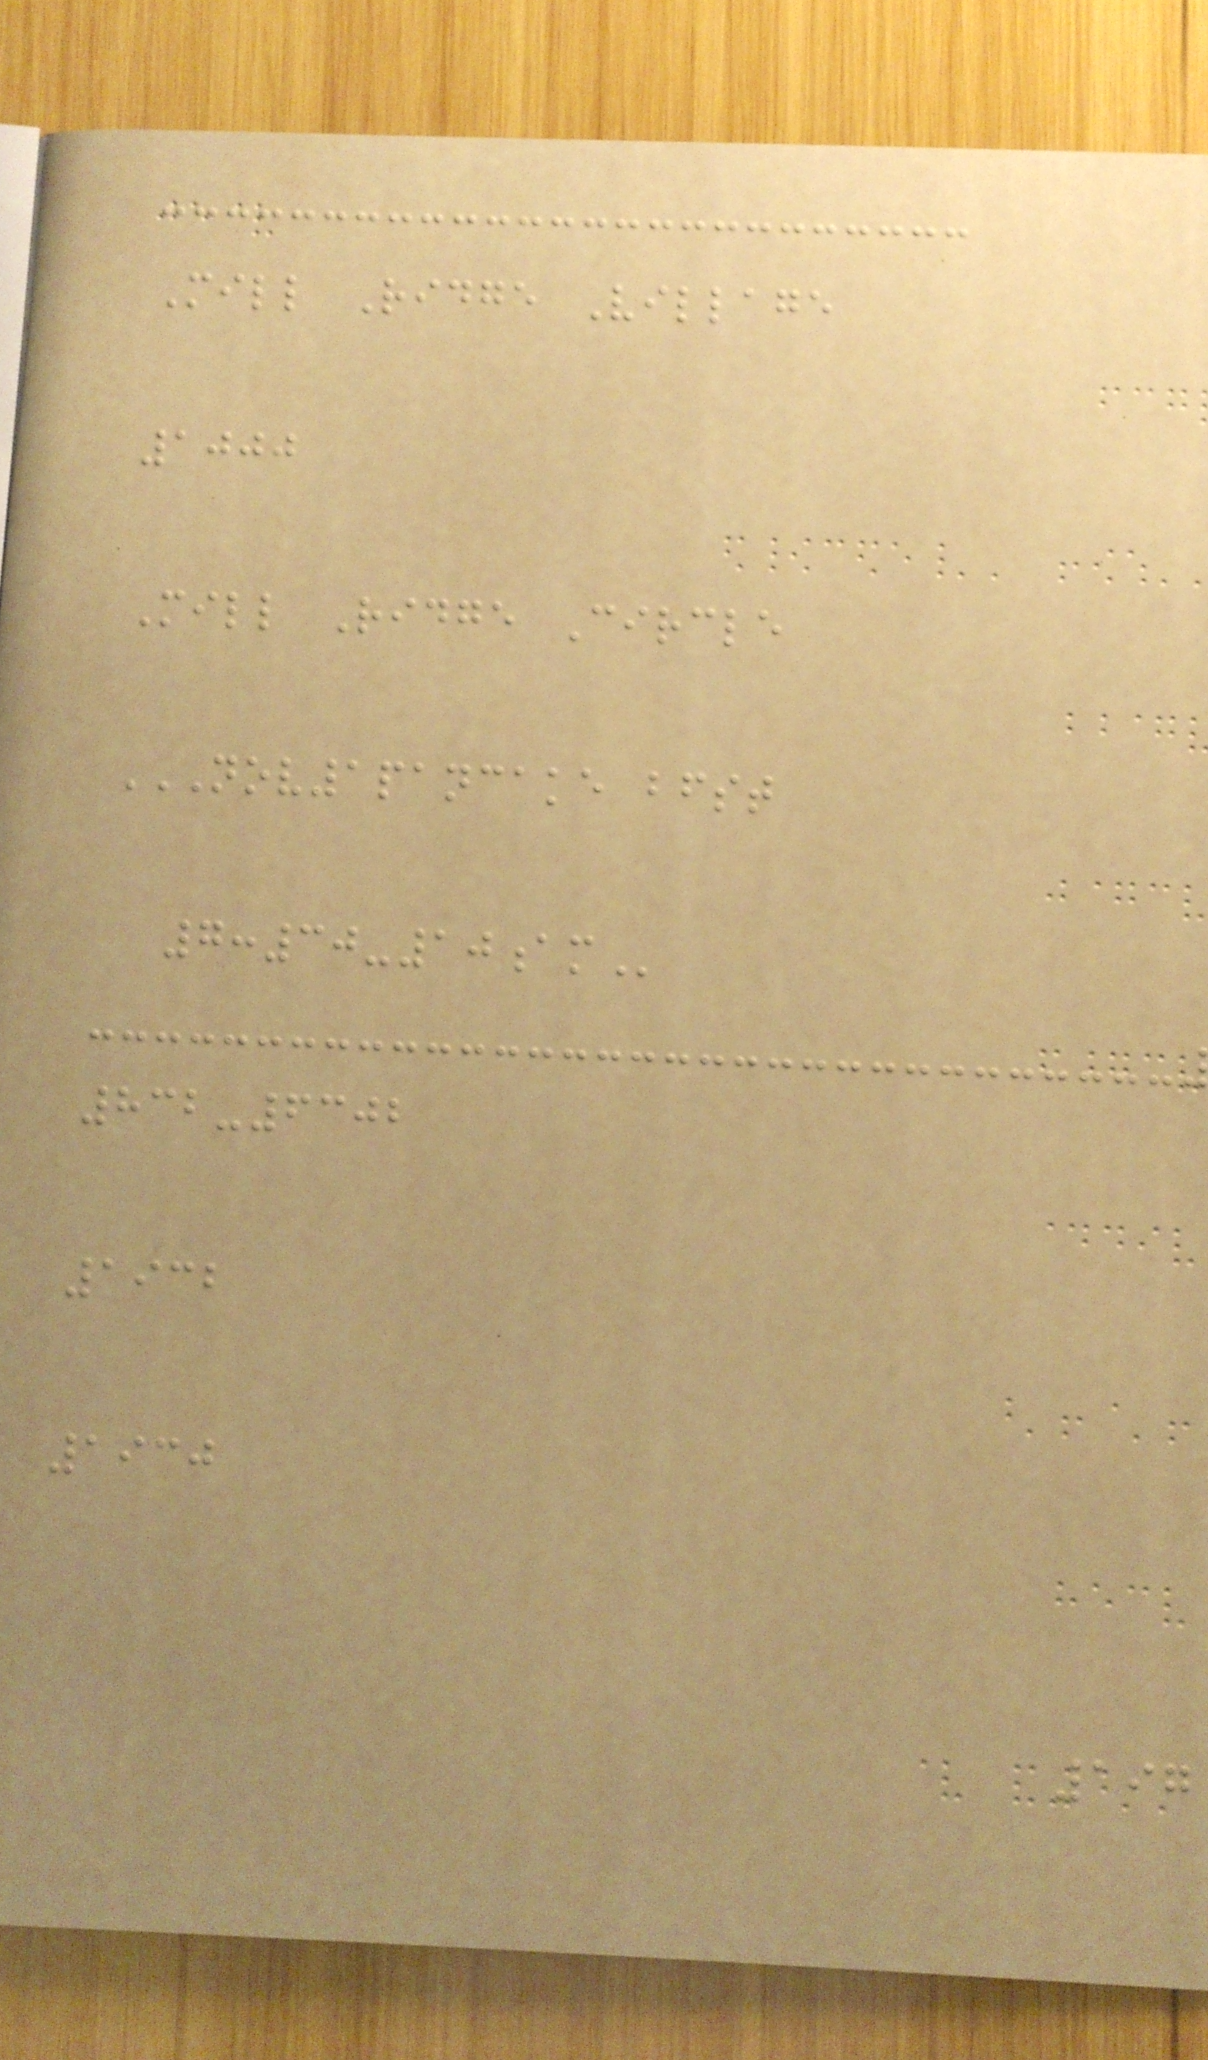Mill Ridge Village
1000
Mill Ridge Circle
NOV1PANCAKE BFST
7:30-10AM
832-6302
1932
1930
197
